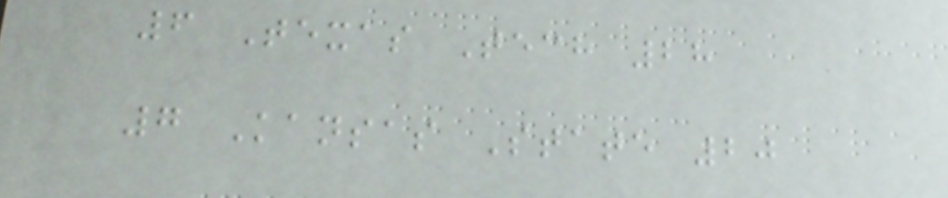6 Texas Tech 28
7 Kansas State 20
